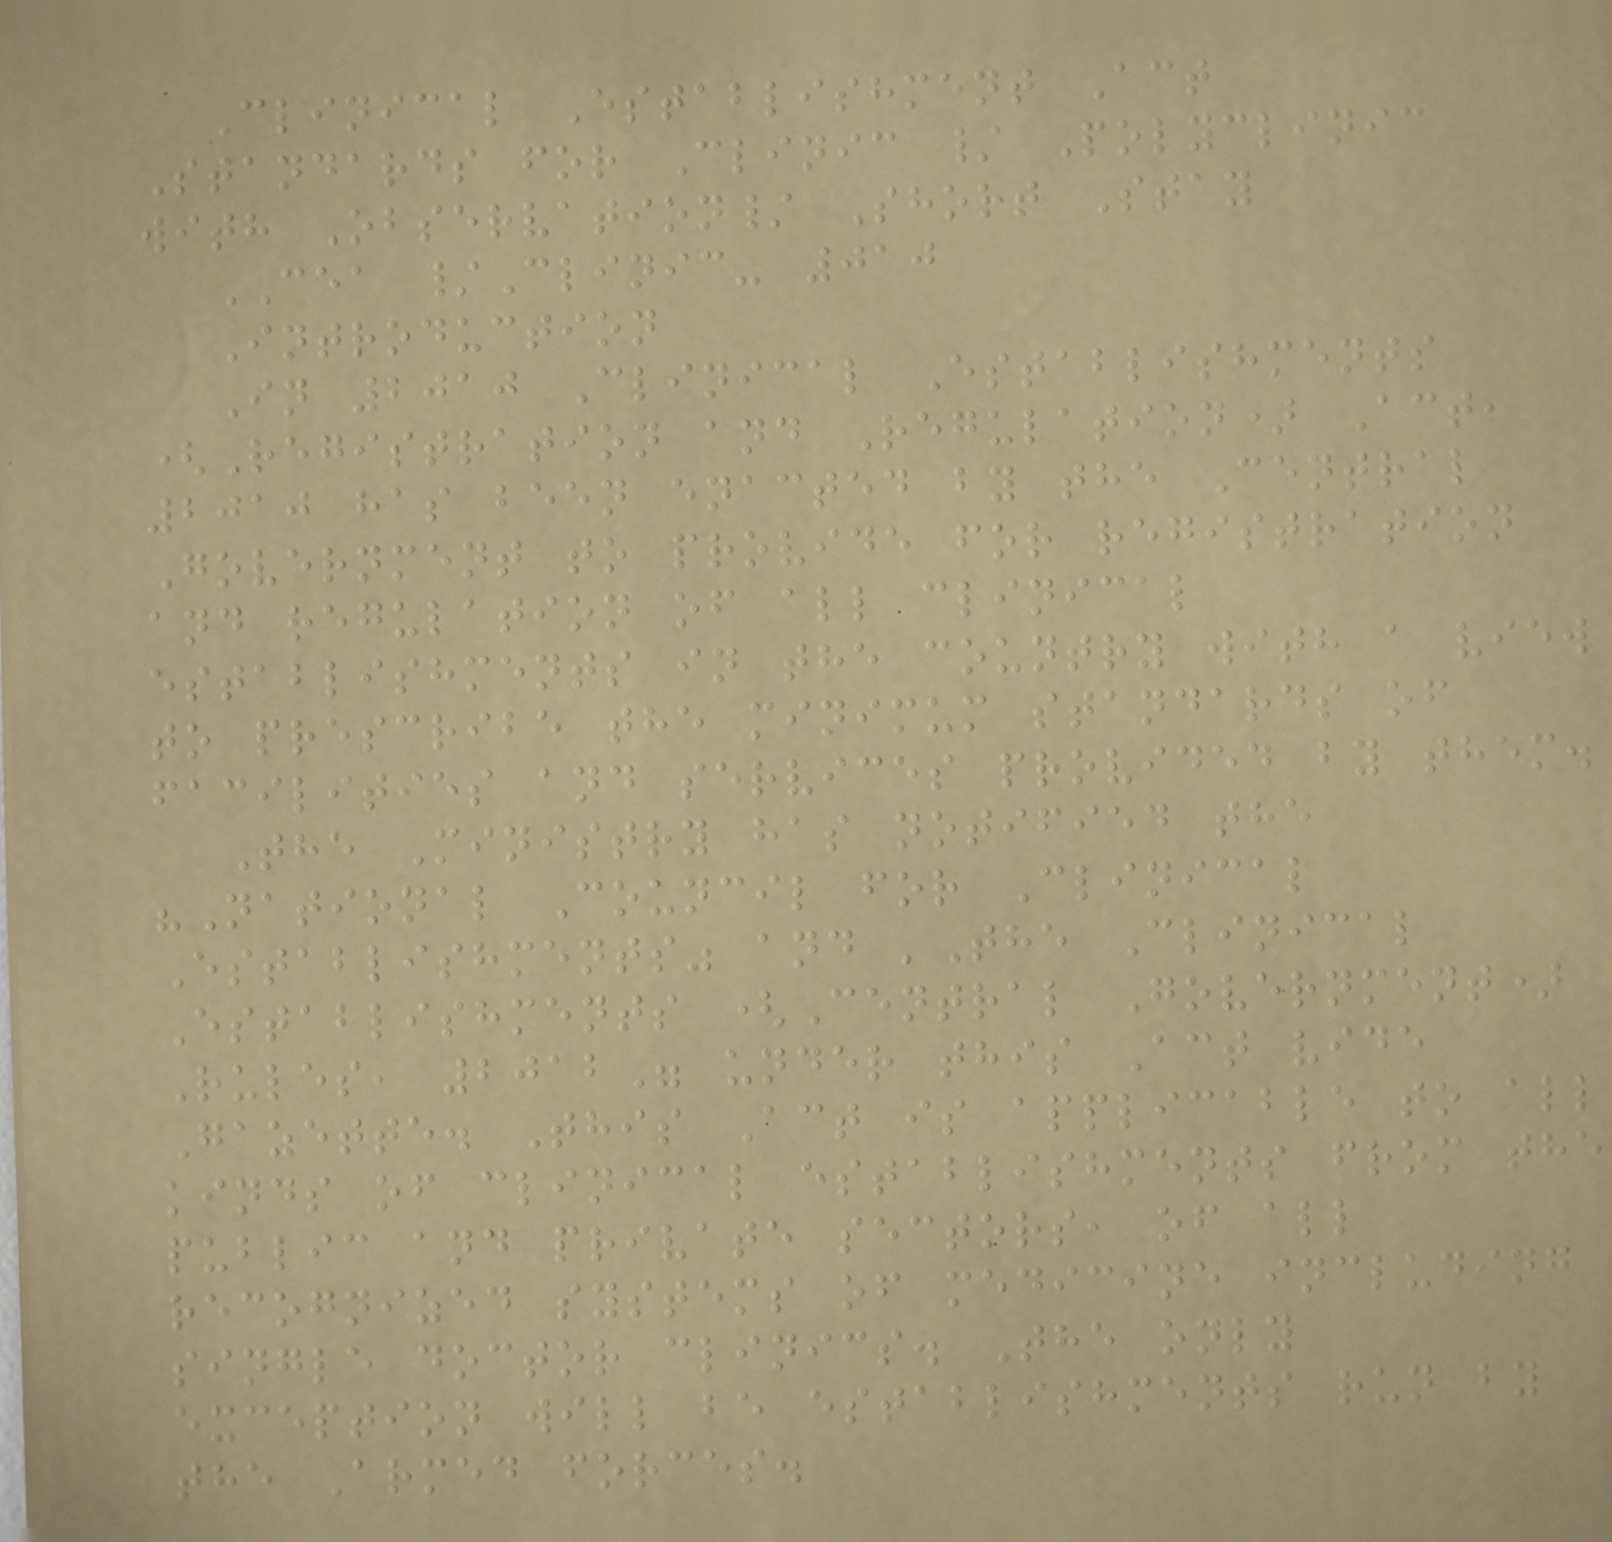Clinical Establishment Act
Standards for Clinic / Polyclinic
with Observation/ Short Stay
CEA /Clinic- 010
Introduction
In 2010 Clinical Establishments
(Registration and Regulation) Act,
2010 has been enacted by the Central
Government to provide for registration
and regulation of all clinical
establishments in the country with a view
to prescribe the minimum standards of
facilities and services provided by them.
The Ministry has notified the
"National Council for Clinical
Establishments" and 'The Clinical
Establishments (Central Government)
Rules, 2012" under this Act vide
Gazette. This Act is applicable to all
kinds of clinical establishments from the
public and private sectors, of all
recognized systems of medicine including
single doctor clinics. The only
exception will be establishments run by
the Armed forces.
